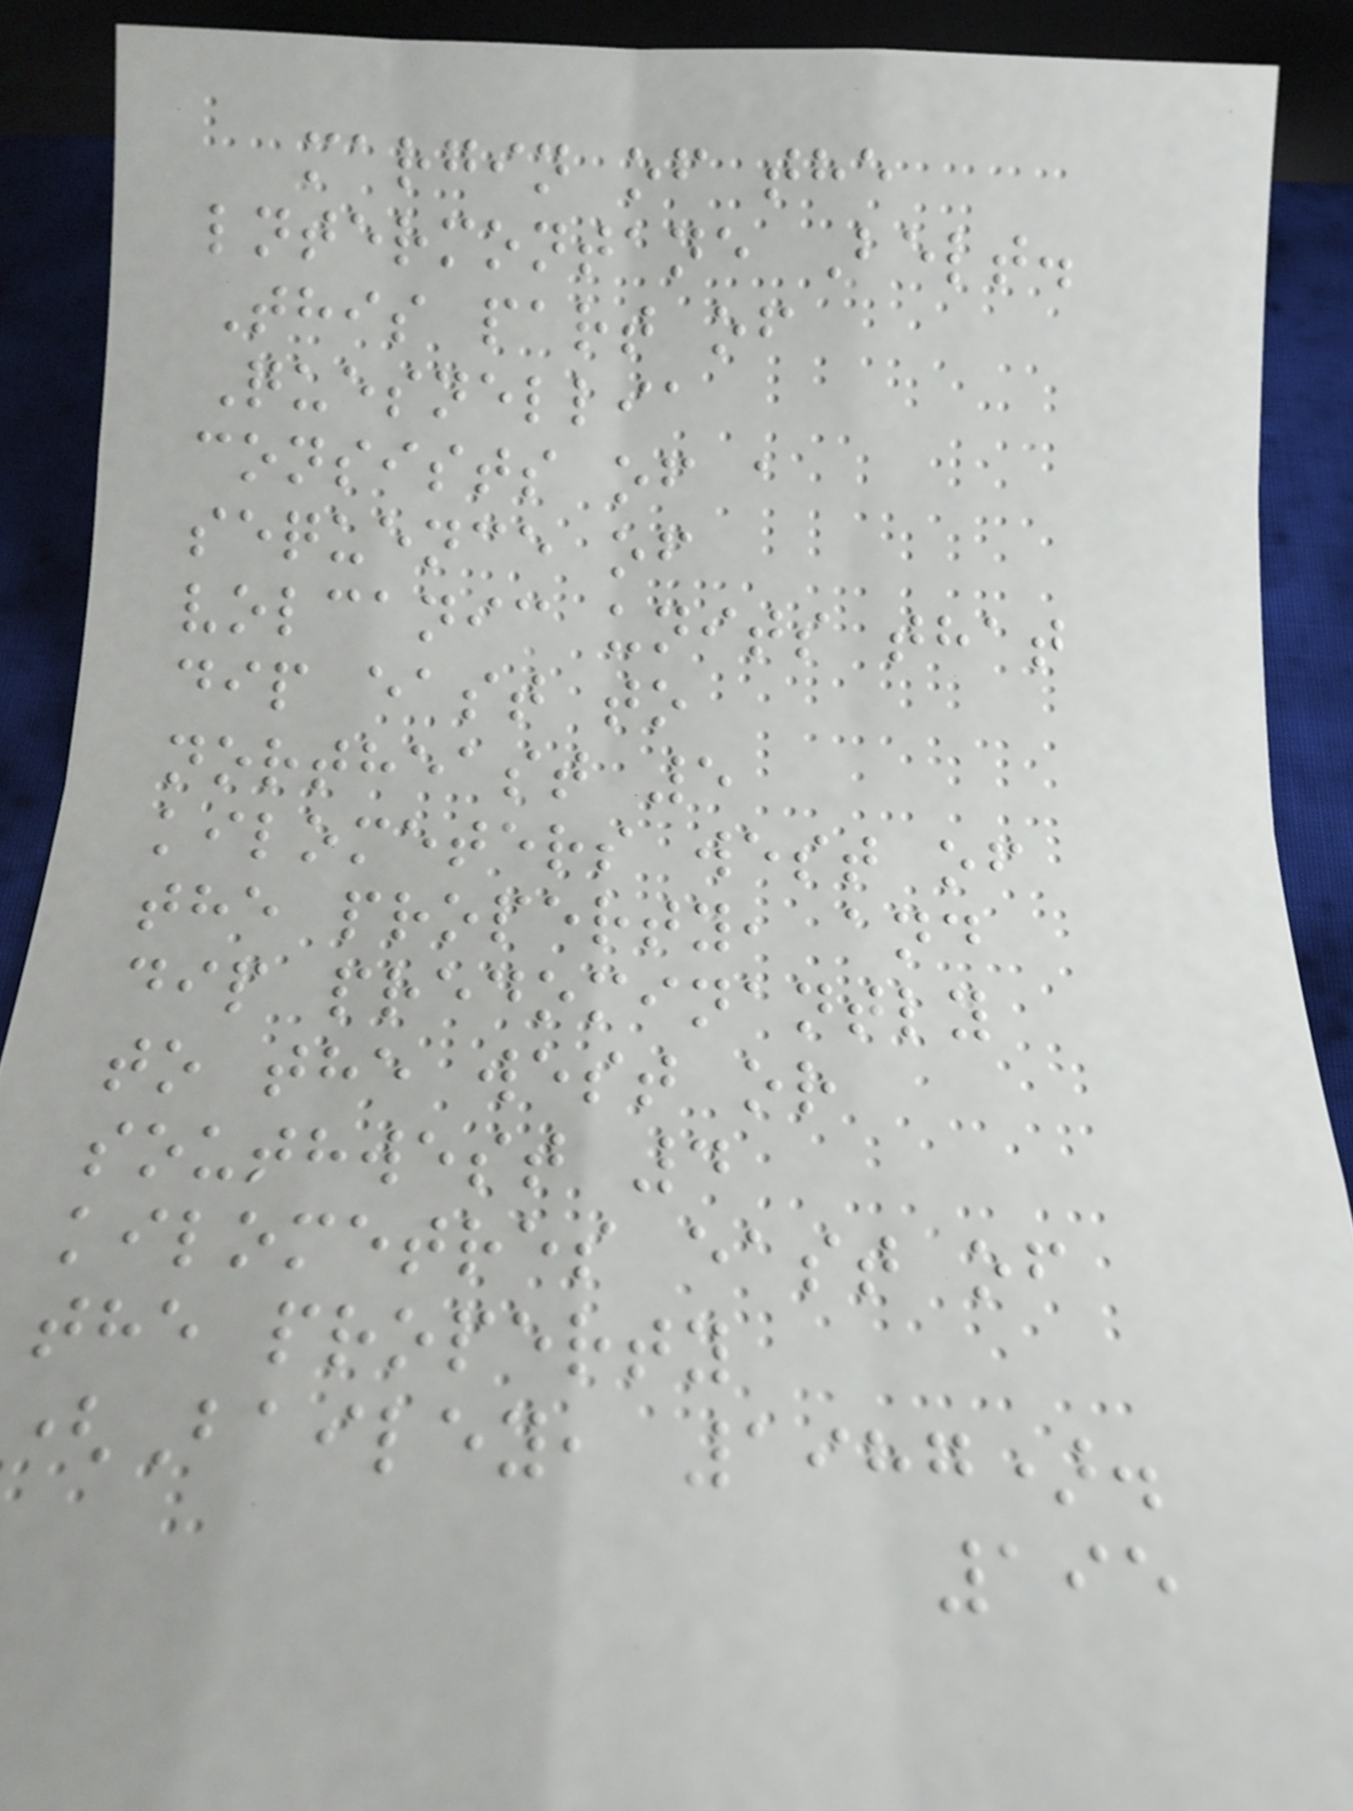margin of the
lntermontane Belt.
This part of
Quesnellia
consists of a
sequence of
volcanic units that
dip east to
northeast 5
kilometers west of
the property, and
dip predominantly
to the west or
southwest 4
kilometres east of
the property
(Bailey, 1987).
195
